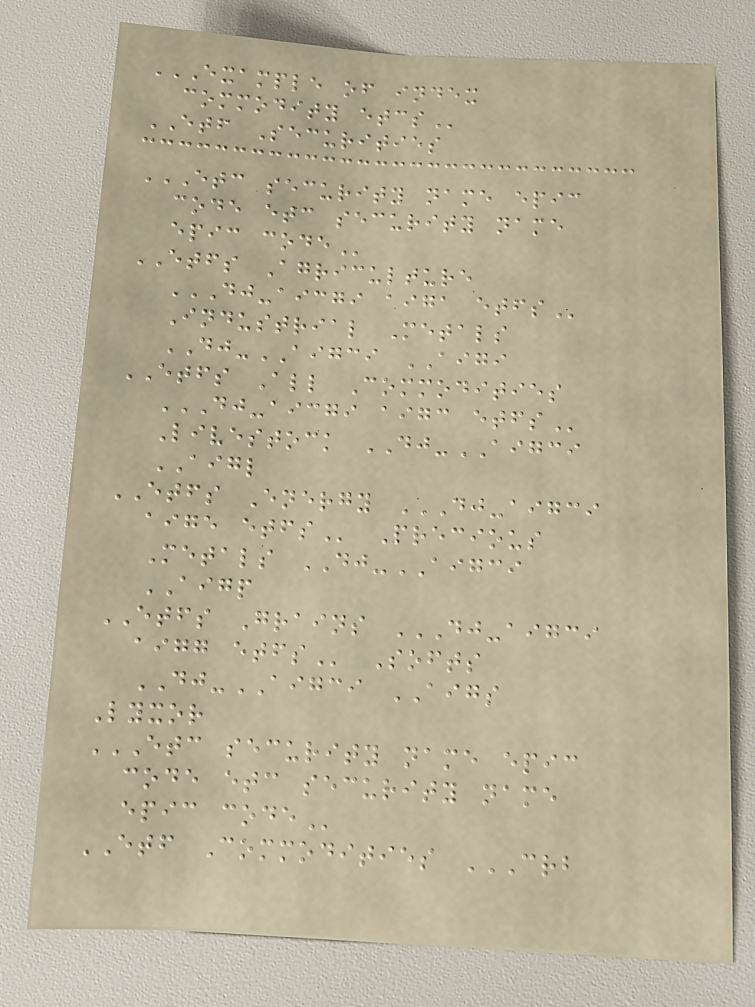EXAMPLE OF INDEX
COMMODITY ETCS
ETF Securities
ETC SECURITY NAME EPIC
CODE ETC SECURITY NAME
EPIC CODE
ETFS Agriculture
DJ-AICGI AIGA ETFS
Industrial Metals
DJ-AIGCI AIGI
ETFS All Commodities
DJ-AICGI AIGC ETFS
Livestock DJ-AIGCI
AIGL
ETFS Energy DJ-AIGCI
AIGE ETFS Precious
Metals DJ-AIGCI
AIGP
ETFS Grains DJ-AIGCI
AIGG ETFS Softs
DJ-AIGCI AIGS
Lyxor
ETC SECURITY NAME EPIC
CODE ETC SECURITY NAME
EPIC CODE
ETF Commodities CRB
